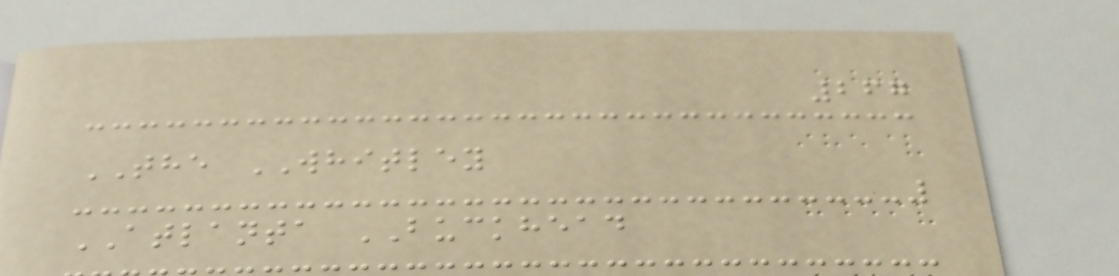267
THE WHITLEY
ATLANTA BUCKHEAD
